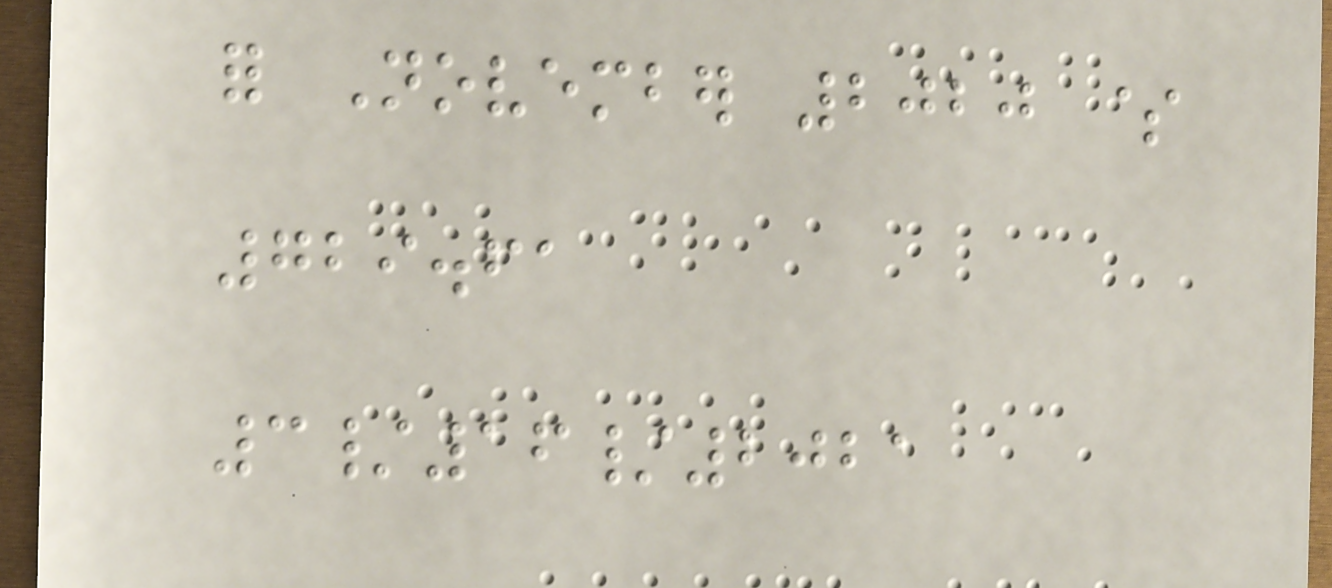for November 2020 $
729.61
3/16/2021
